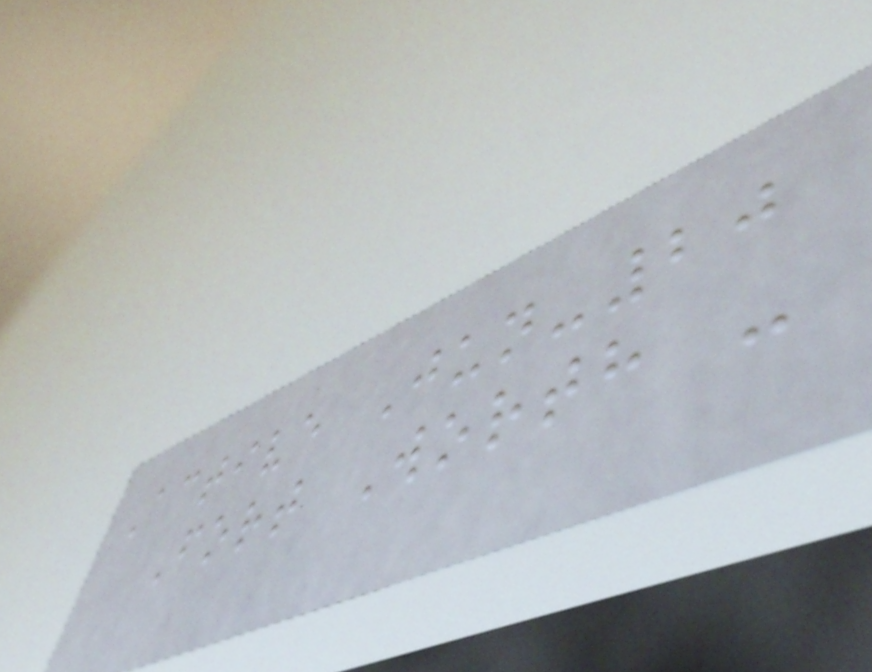Active Jun-20
Fort Worth -
